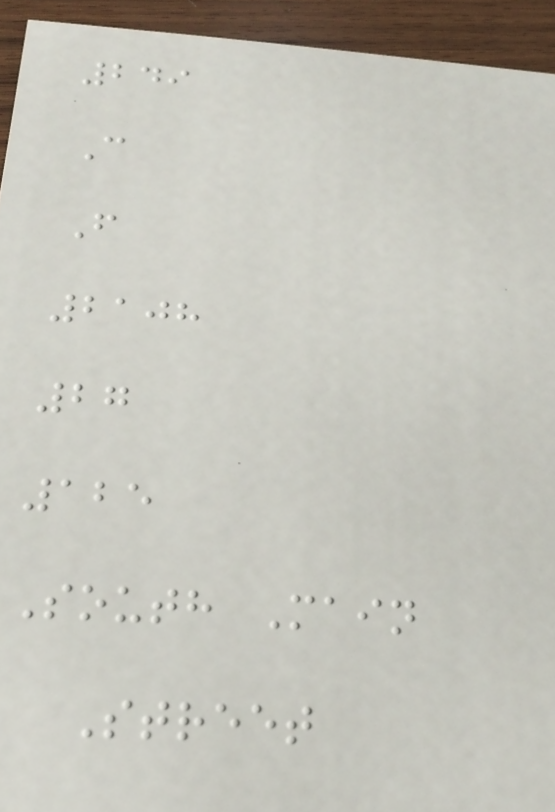249
C
F
2108
27
125
South Main
Street
